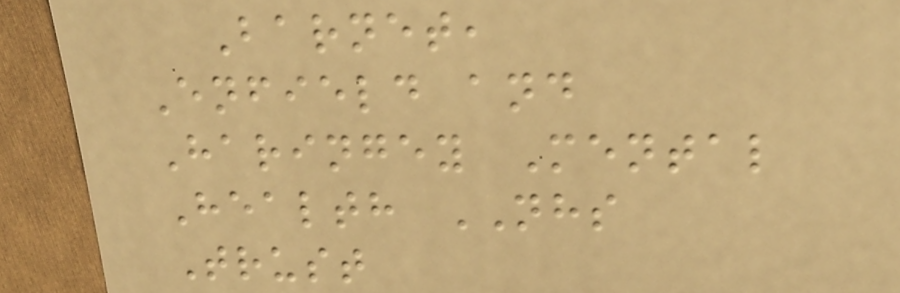Barnet,
Enfield and
Haringey Mental
Health NHS
Trust
